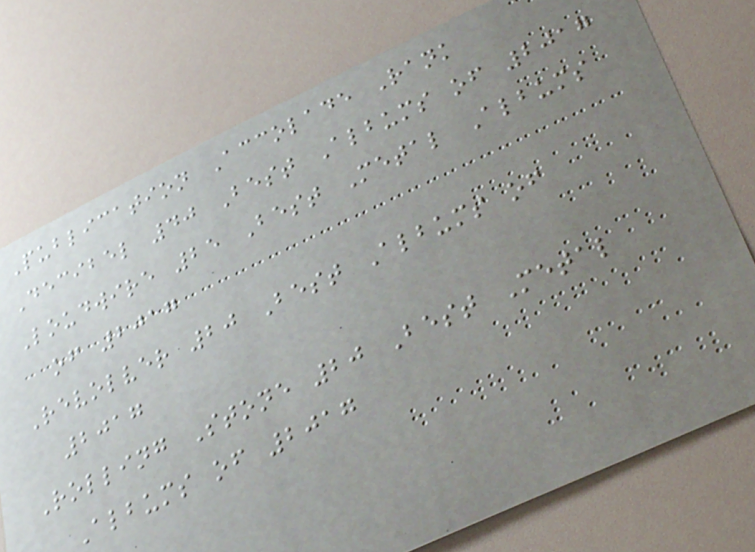Publication Accolade Rank
Decibel 40 Best Albums of 2017
Loudwire 25 Best Metal Albums
of 2017
Revolver 20 Best Albums of
2017
Rolling Stone 20 Best Metal
Albums of 2017
